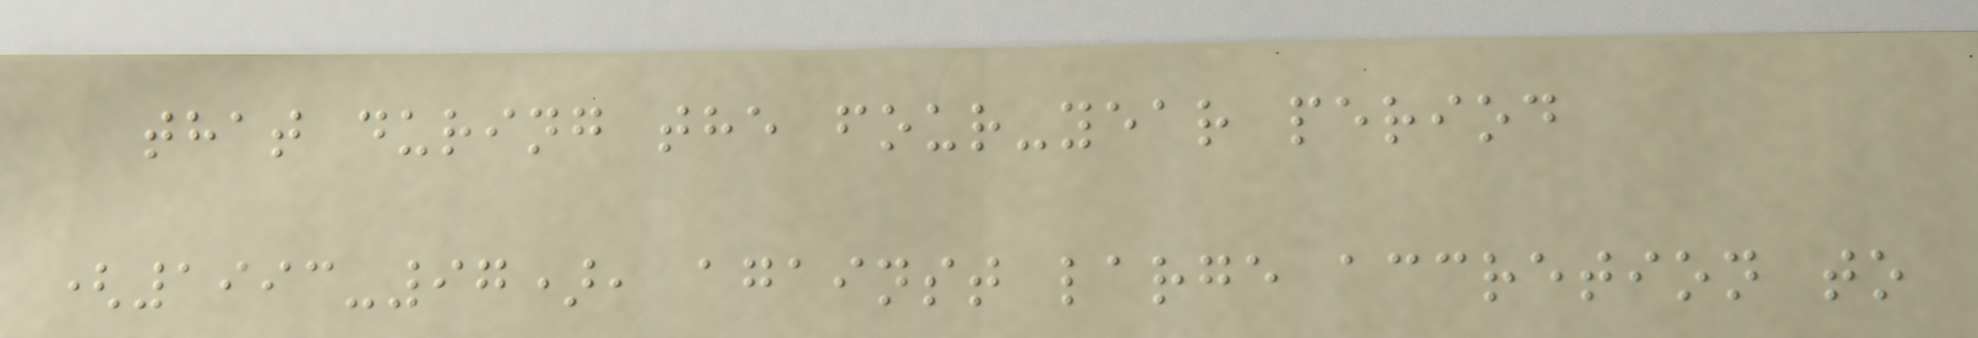that during the four-year period
(1993-97), against large accretion to
